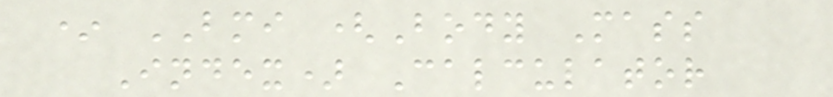* BMI (Body Mass
Index) Calculator
